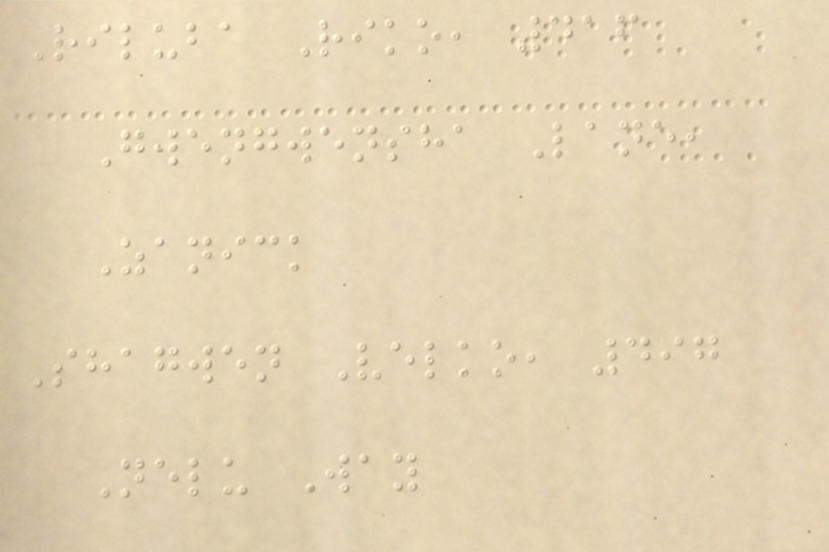Riluba Riko, 416
Gwengwensha Lane,
Zanick
Shagwen Velko, 497
Nelu Way
